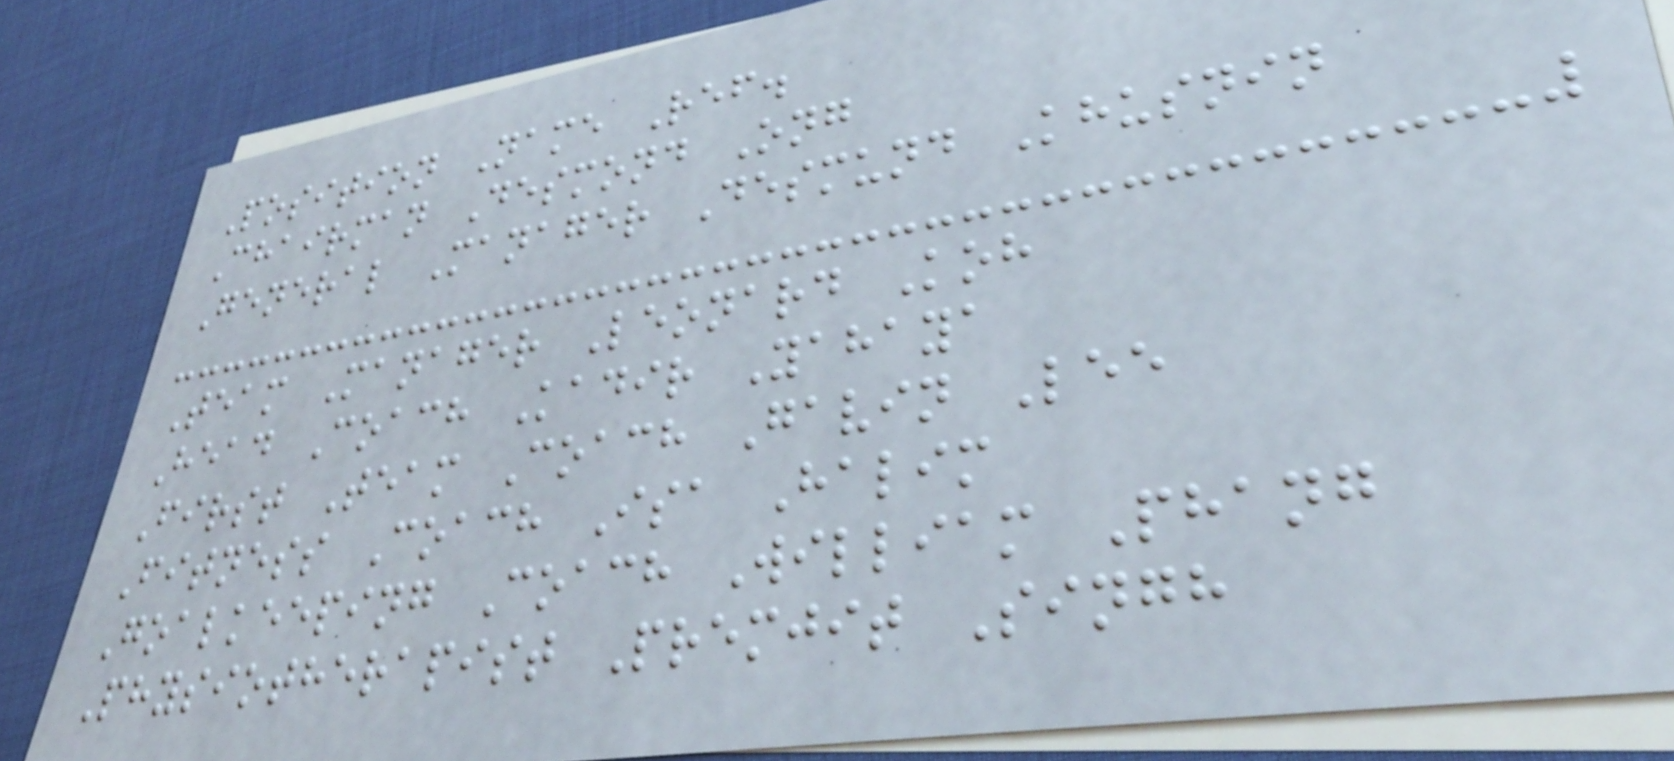Position Name Ref.
Chairman Desmond Ong
General Manager Desmund Khusnin
Team Manager Leonard Koh
Head Coach Kadir Yahaya
First Team Coach Gavin Lee
Fitness Coach Isa Halim
Goalkeeping Coach William Phang
Physiotherapist Premjit Singh
